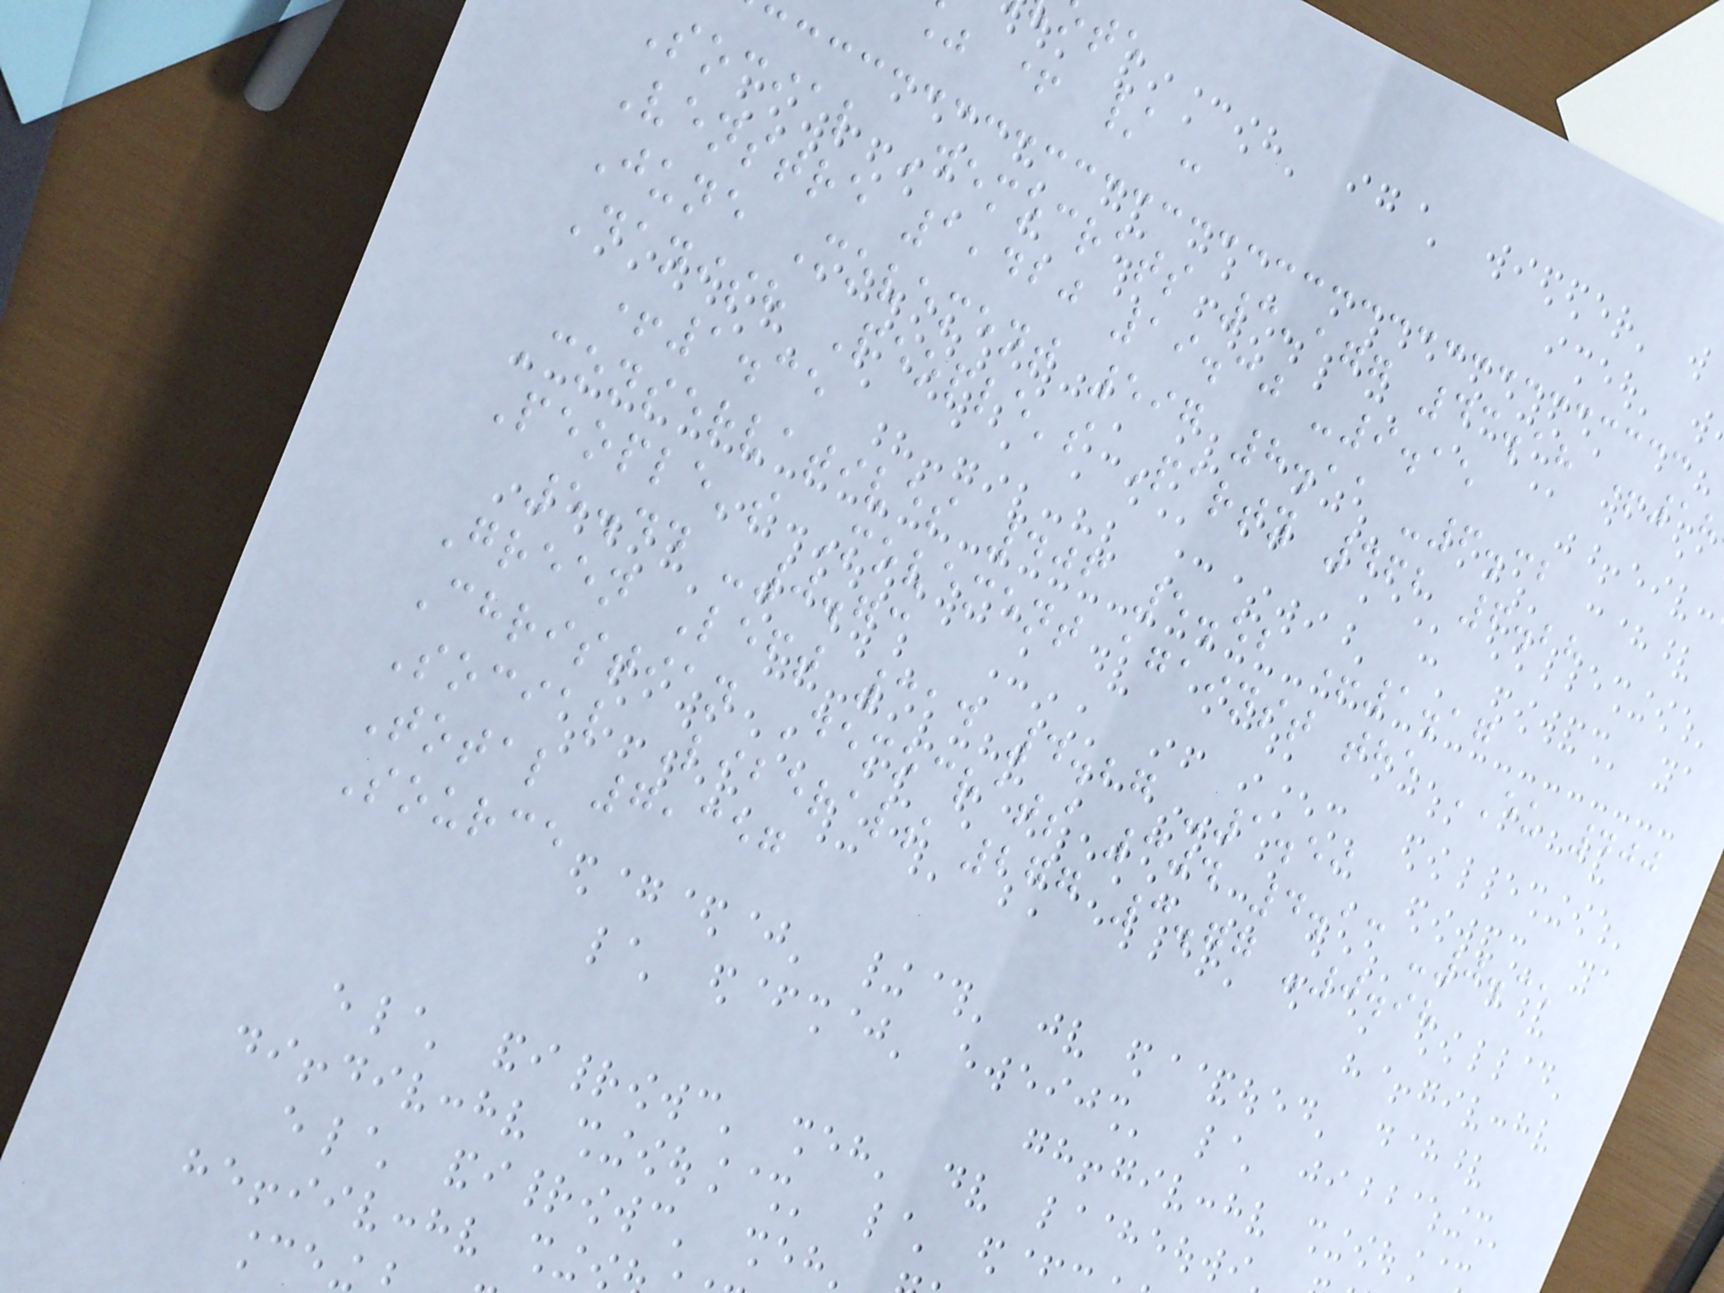+ / -
Social Democrats 3,177 43.18 +18
Venstre 1,420 19.30 -9.15
June Movement 597 8.11 -6.32
Danish People's Party 462 6.28
+1.35
Conservatives 406 5.52 +1.17
People's Movement against the EU 400
5.44 -0.73
Green Left 314 4.27 -1.59
Christian Democrats 304 4.13 -0.35
Social Liberals 277 3.77 -0.98
Total 7,357
Source
